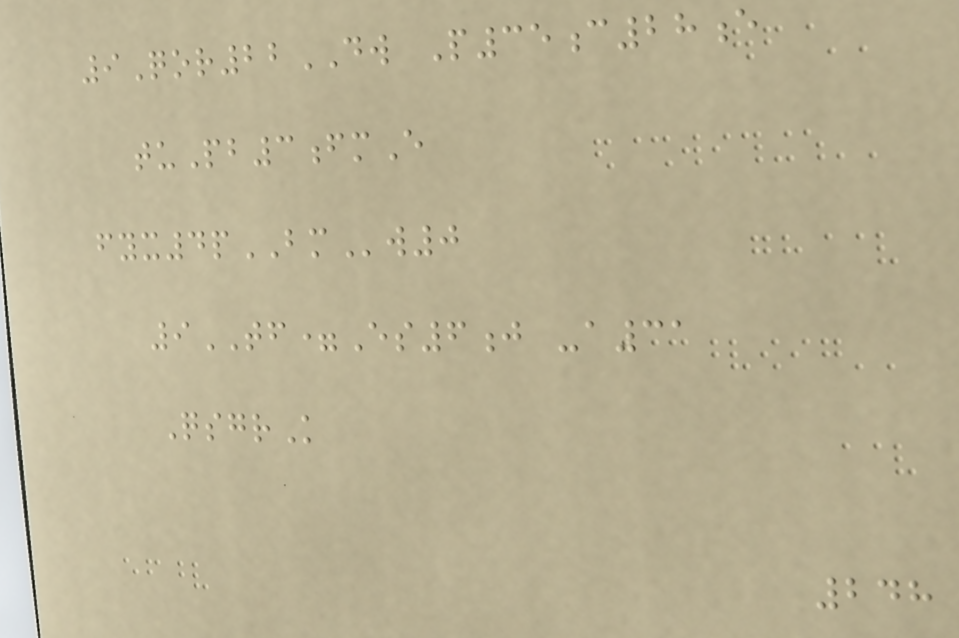9Qor22DW P35c28e
tuPb3fmE
fyx4pBMw0
9TF=Es6j -a31
QsgrK
248
